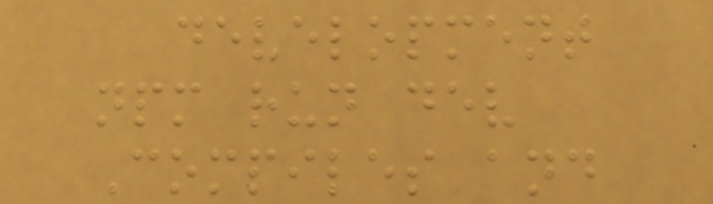development
npm run dev
Compiles and
